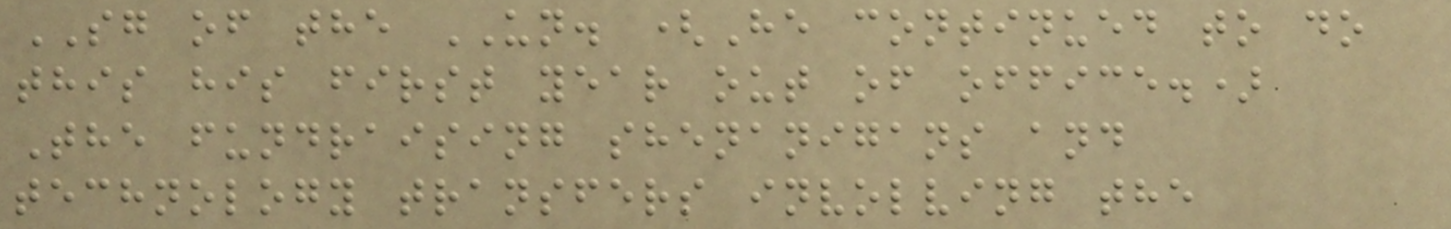SG of the UN. (He continued to do
this his first year out of office.)
The fundraising shenanigans and
technology transfers involving the
